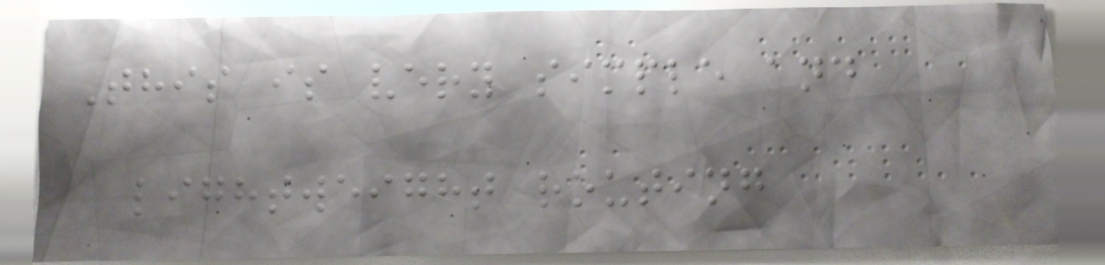This is very simple and
lightweight routing
